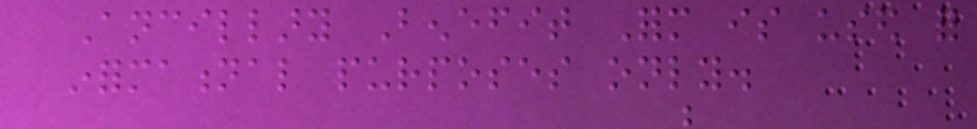Ancillary Benefit Form is used for
informational purposes only.
